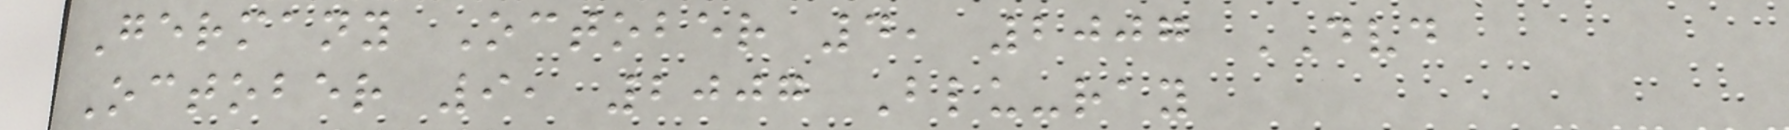Germany October 4, 2007 DVD
October 9, 2007 Blu-ray
